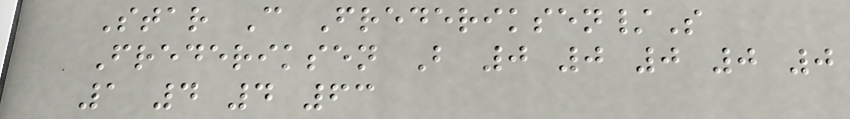Star C Frederiksen/S
Frederiksen B 0 0 0 0 0
1 4 4 63
